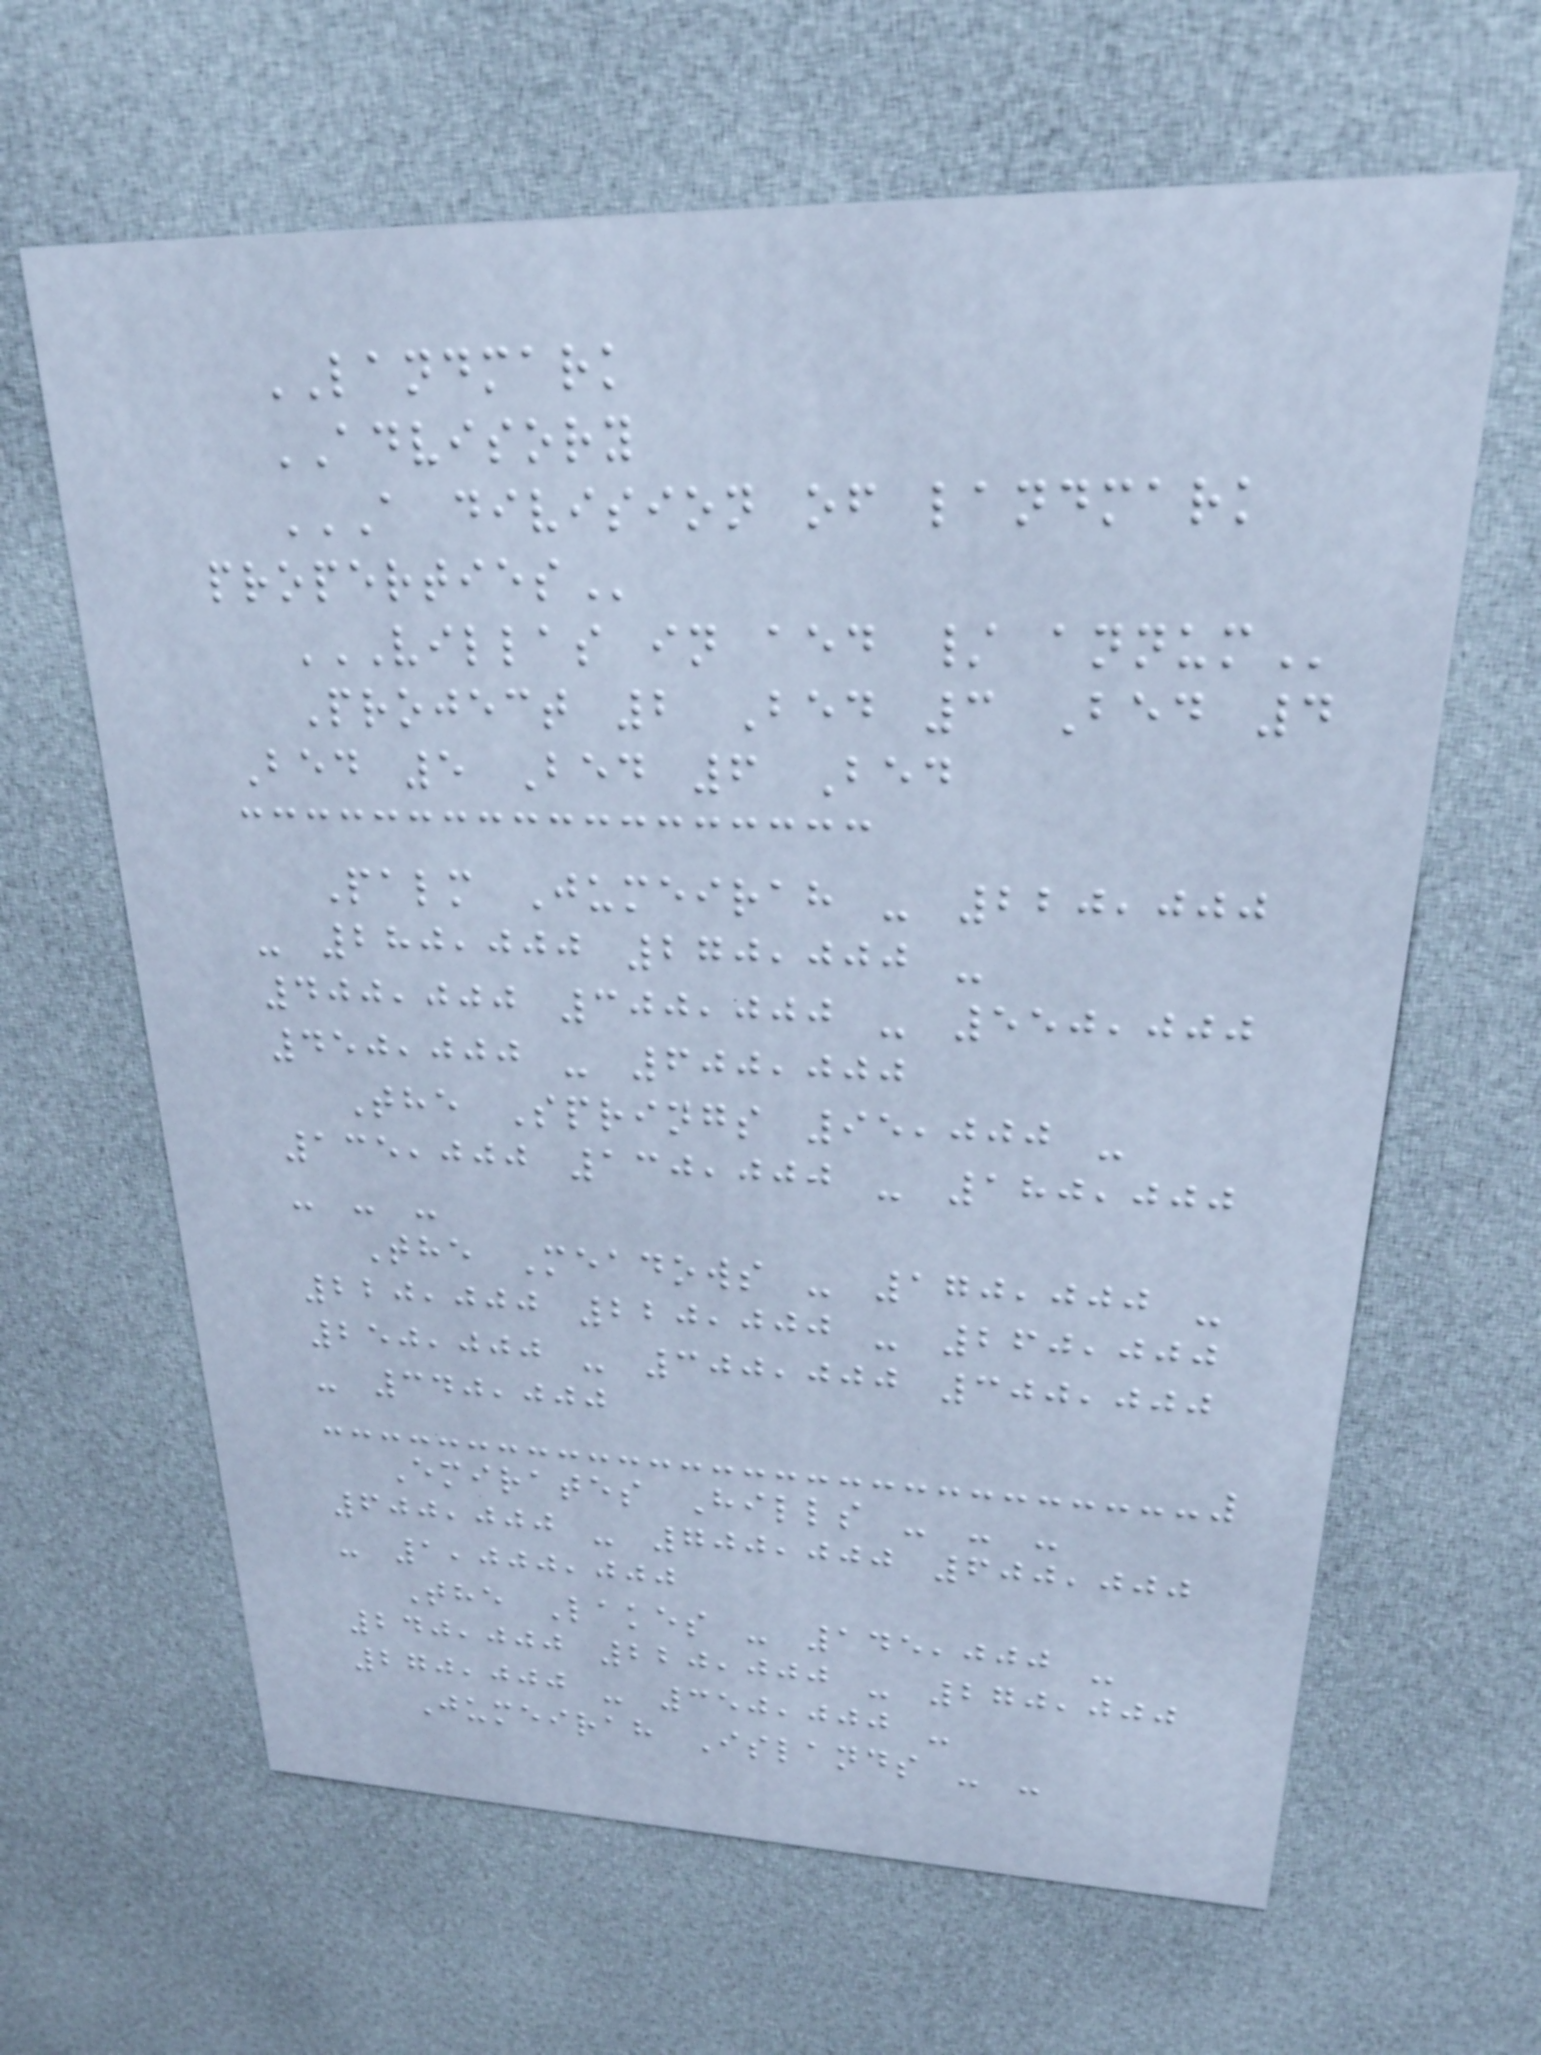LANDMARK
ADVISORY
A DIVISION OF LANDMARK
PROPERTIES
VILLAS IN AED / ANNUM
Project 2 Bed 3 Bed 4
Bed 5 Bed 6 Bed
Palm Jumeirah - 220,000
- 280,000 270,000 -
400,000 300,000 - 550,000
450,000 - 600,000
The Springs 95,000 -
135,000 130,000 - 180,000
- - -
The Meadows - 170,000 -
220,000 220,000 - 260,000
250,000 - 300,000 300,000
- 340,000
Emirates Hills - - -
600,000 - 700,000 600,000
- 1,000,000
The Lakes - 145,000 -
240,000 220,000 - 270,000
270,000 - 350,000 -
Jumeirah Islands - -
